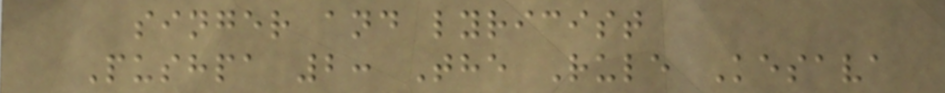singer and lyricist
Pushpa 2: The Rule Kesava
